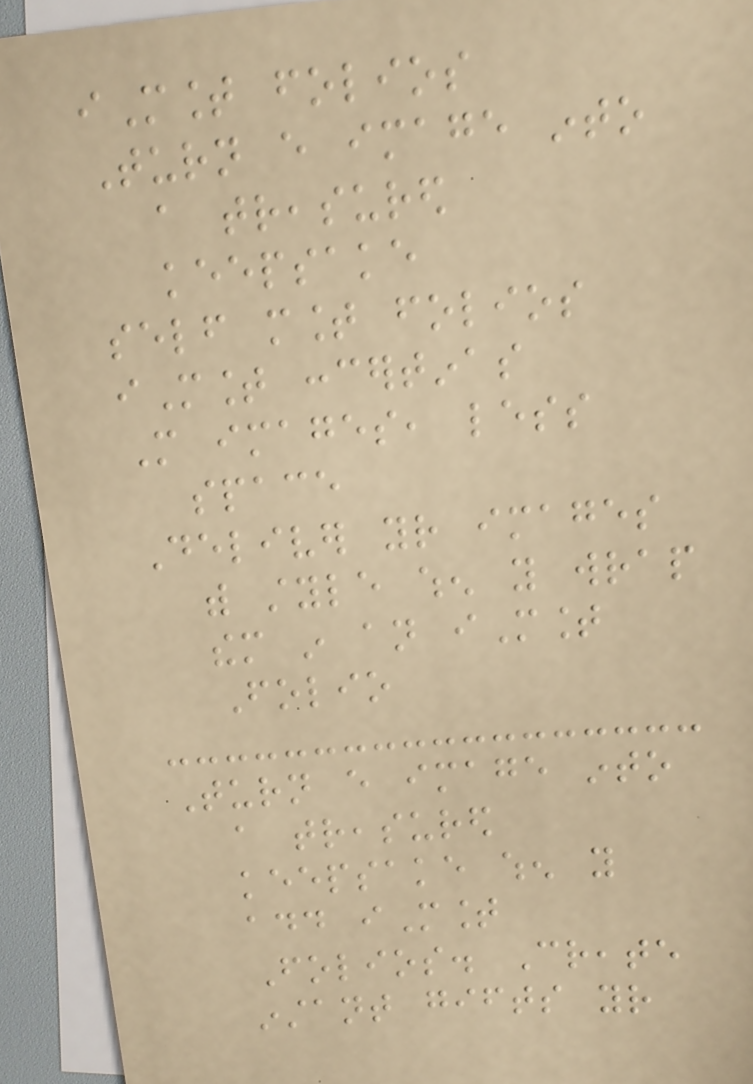iMount folios
Turn every image into
a treasured
keepsake
self mount folios
iMount concertinas
More images, less
space
Deliver your images
with style when you wrap
them in an iMount
Folio
Turn every image into
a treasured
keepsake when you
add iMount
Folios. Create
instant gifts your
